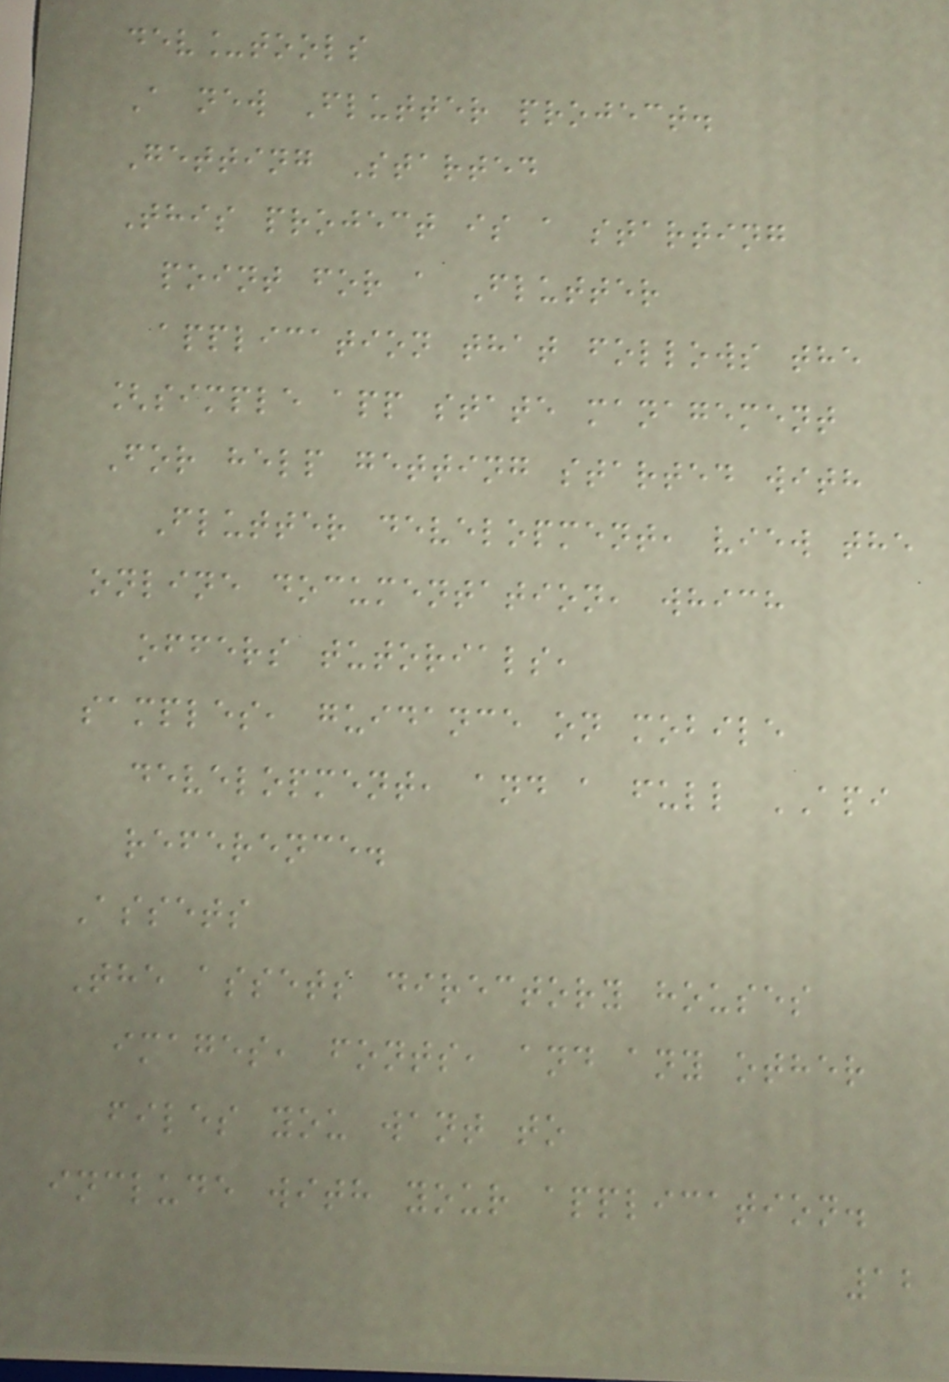dev_tools
A new Flutter project.
Getting Started
This project is a starting
point for a Flutter
application that follows the
[simple app state management
For help getting started with
Flutter development, view the
online documentation, which
offers tutorials,
samples, guidance on mobile
development, and a full API
reference.
Assets
The assets directory houses
images, fonts, and any other
files you want to
include with your application.
12
